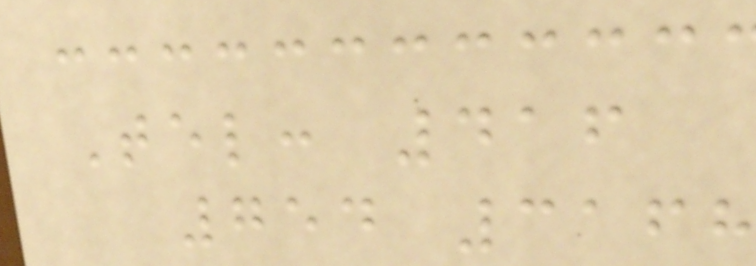Tel: 416
754 3168
